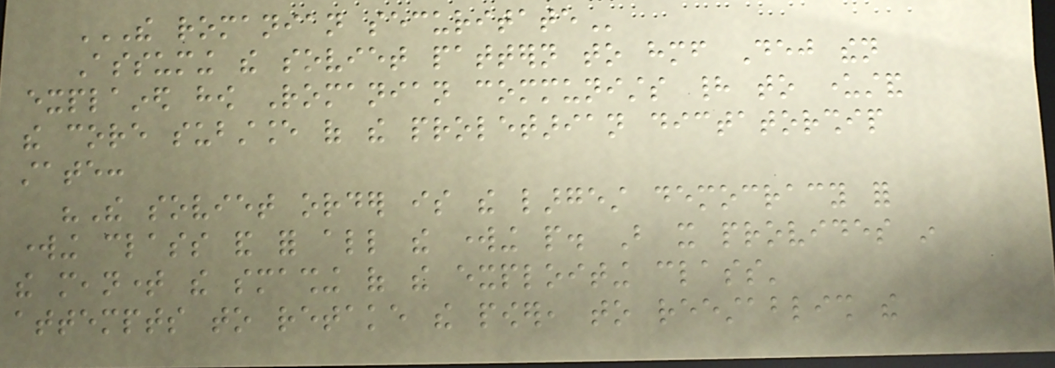THE ROMANIAN SECURITATE
Assuming the soviet pattern to himself Dej then
explained how Romanian communists had to understand
the core substance of the proletarian dictatorship
state:
"The soviet order is the largest democracy for
working class and for all the working people. But it provides in
the meantime the smashing of the exploiting class'
attempts to retake the power, to reestablish the
